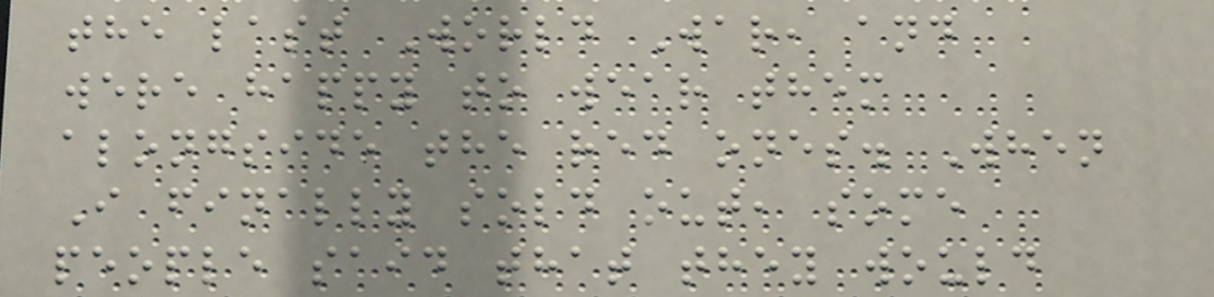the last World War, and
were happy to wear them
alongside the red ones. When
I finally sold out, some
people said that they would
